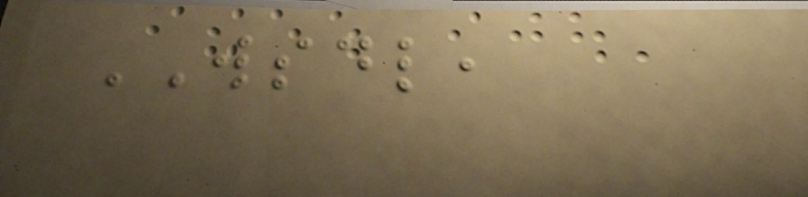WSDL,
